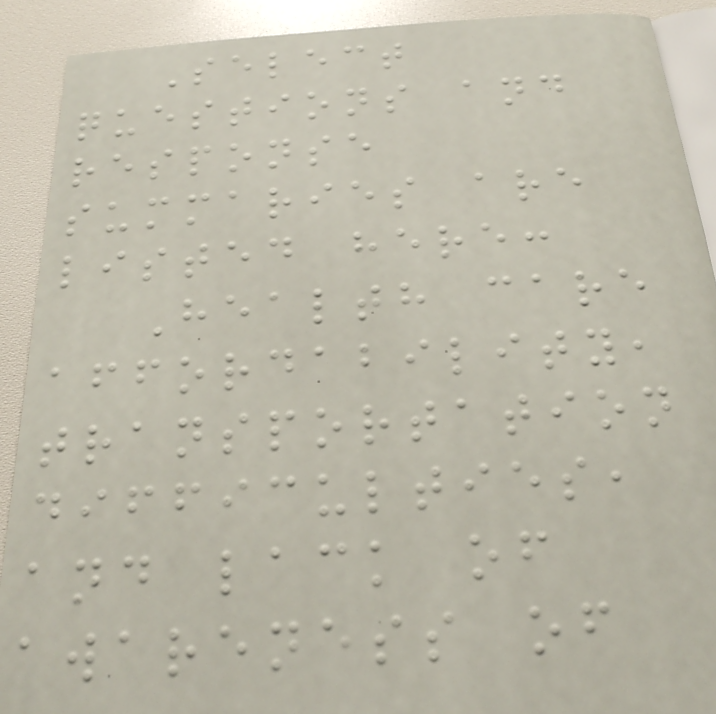Select
questions and
response
summaries are
listed here:
Health care
affordability,
transportation
difficulties,
and lack of
awareness of
